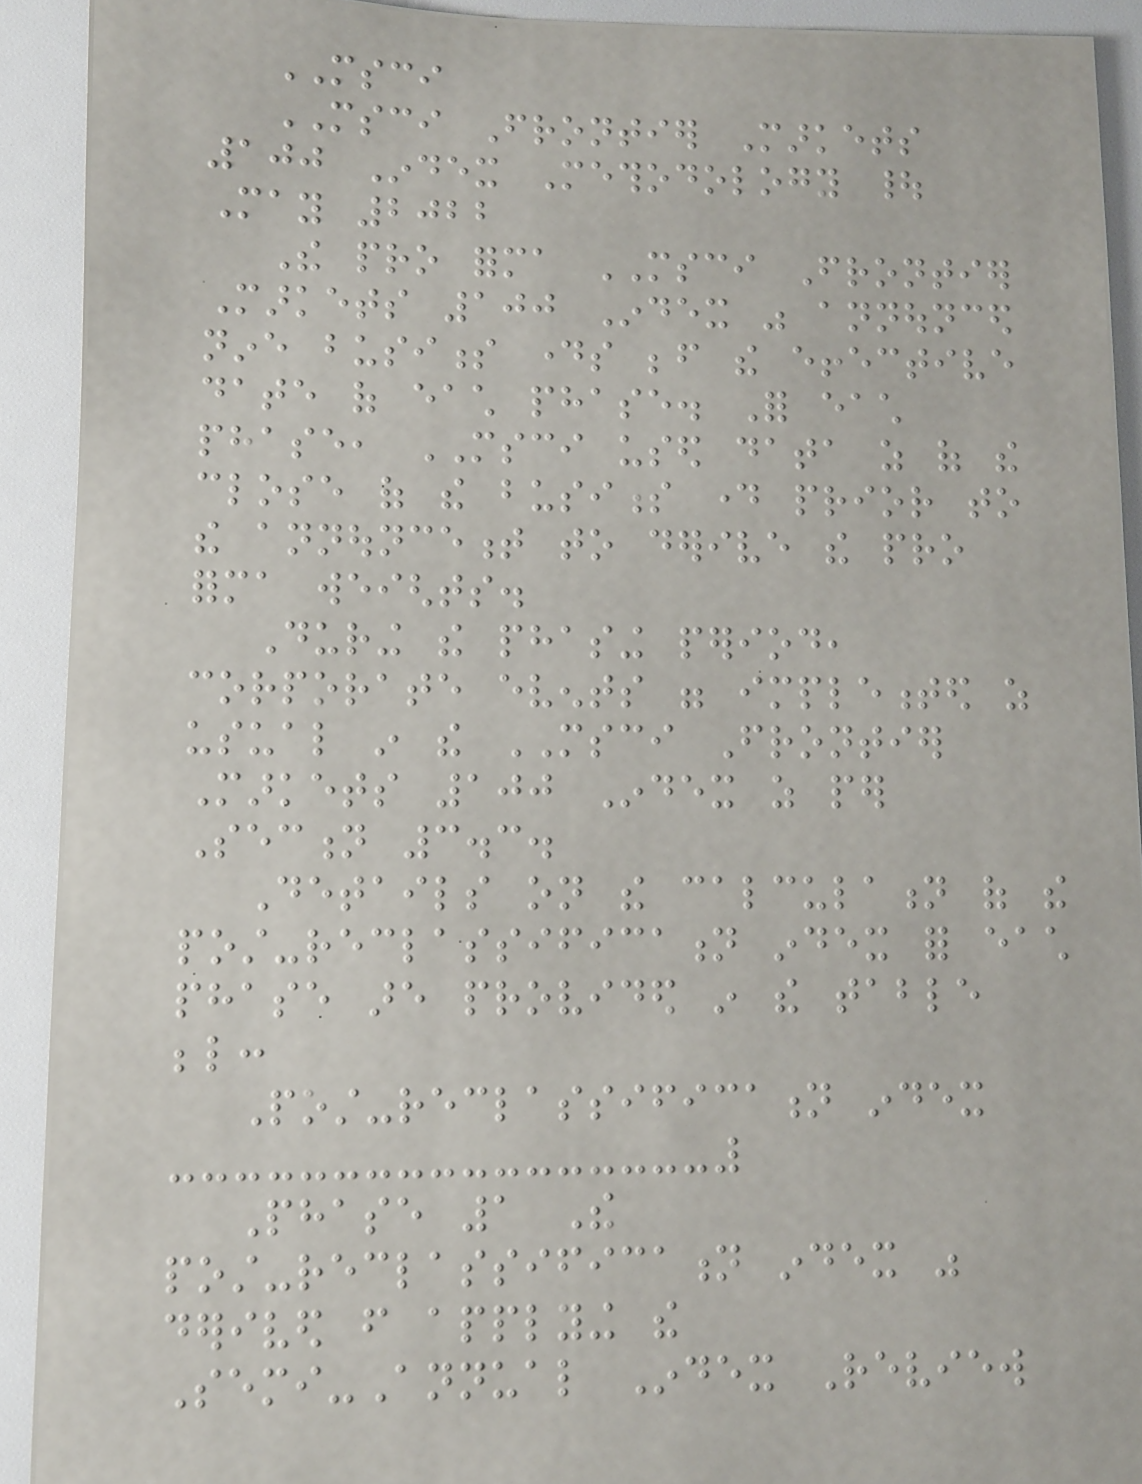MSCI
MSCI Frontier Markets
100 Index Methodology |
May 2022
The pro forma MSCI Frontier
Markets 100 Index was announced
nine business days before the effective
date of each phase. For each
phase, MSCI used data as of the
close of the business day prior to
the announcement to derive the pro
forma weights.
During the phasing period,
corporate events were implemented as
usual in the MSCI Frontier
Markets 100 Index as per
Section 3.3.
Details on the calculation of the
post-reclassification index for each
phase are provided in the table
below:
Post-reclassification index
Phase 1 The
post-reclassification index was
derived from applying the
Semi-Annual Index Review
